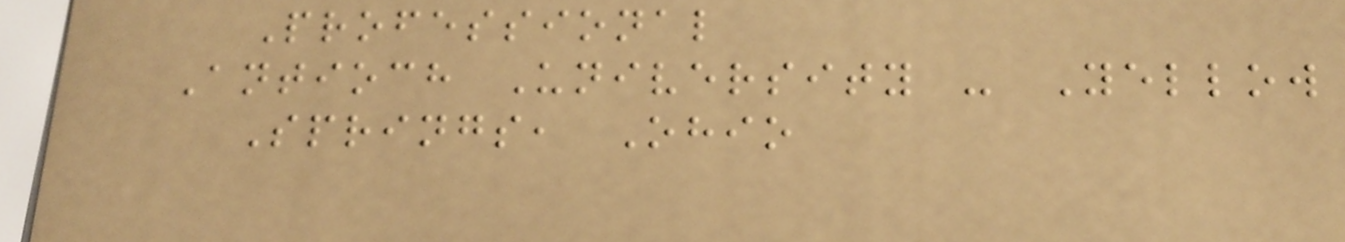Professional
Antioch University - Yellow
Springs, Ohio
